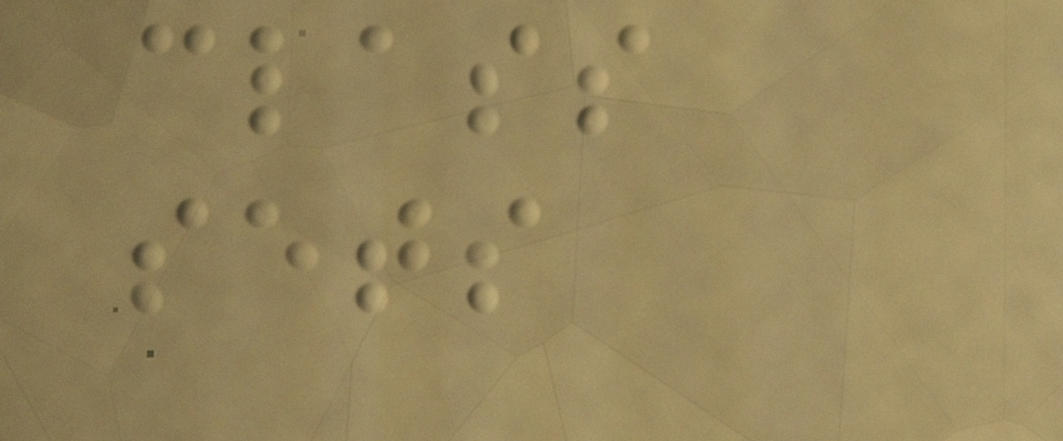class
sets
